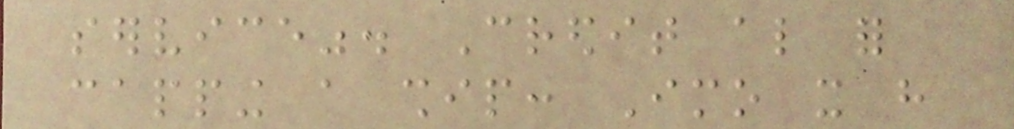service". Credit also for
capping a ship: Imo it have
